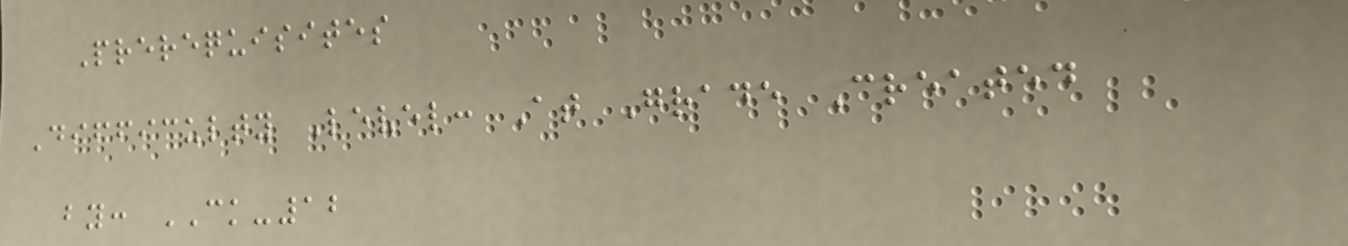Prerequisites
Difficulty Level: At Grade Created
by: CK-12
